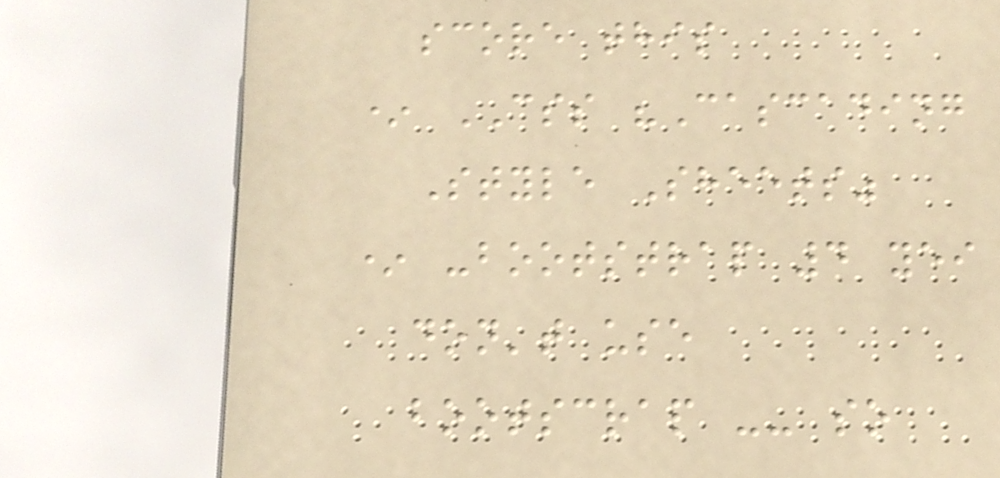score this
* CSS "Cascading
Style Sheets"
* -bootstrap 4 yei
don't use
bootscrap -- so
